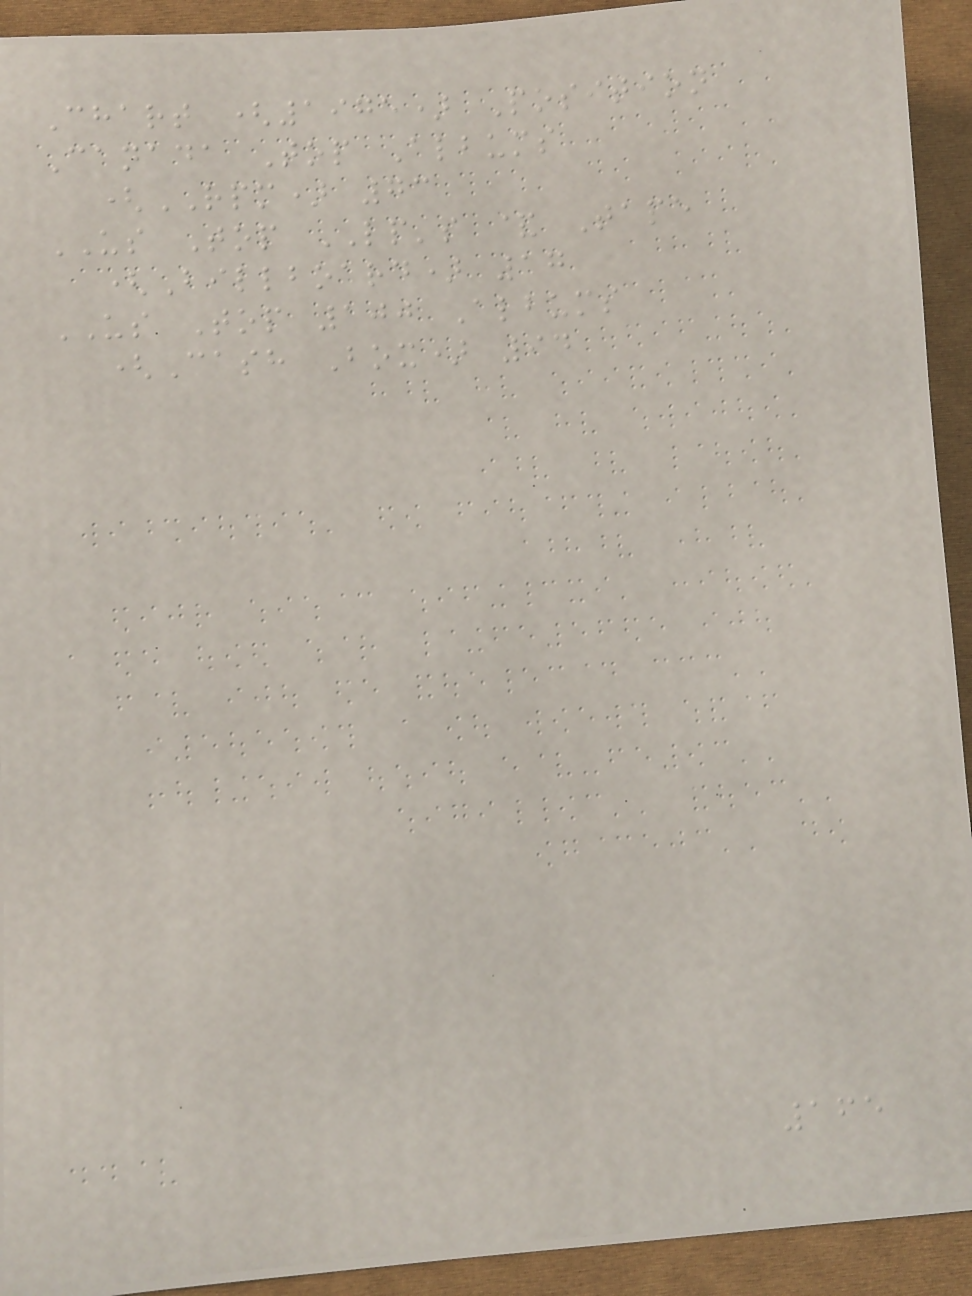Chart (1975) Position
Canada Top Albums
(RPM) 73
US Top LP's & Tape
(Billboard) 17
US Top 100 Albums
(Cash Box) 94
165
